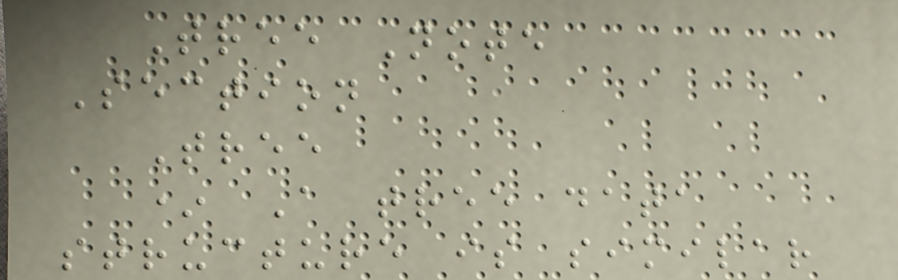Tree Note
Section
Tree
* A tree data
structure is similar
